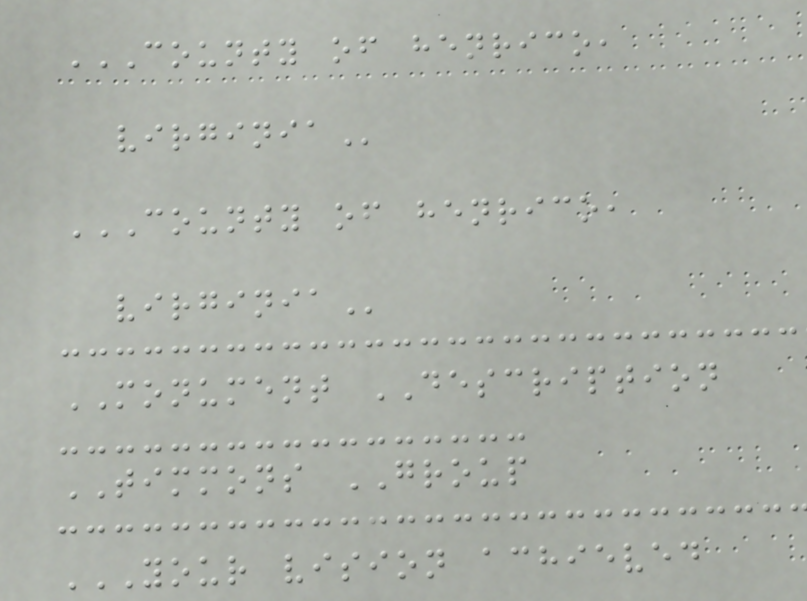COUNTY OF HENRICO,
VIRGINIA
COUNTY OF HENRICO,
VIRGINIA
MONUMENT DESCRIPTION
TIMMONS GROUP
YOUR VISION ACHIEVED
